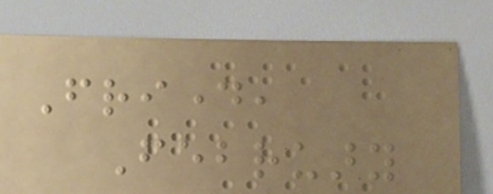Friday,
February
